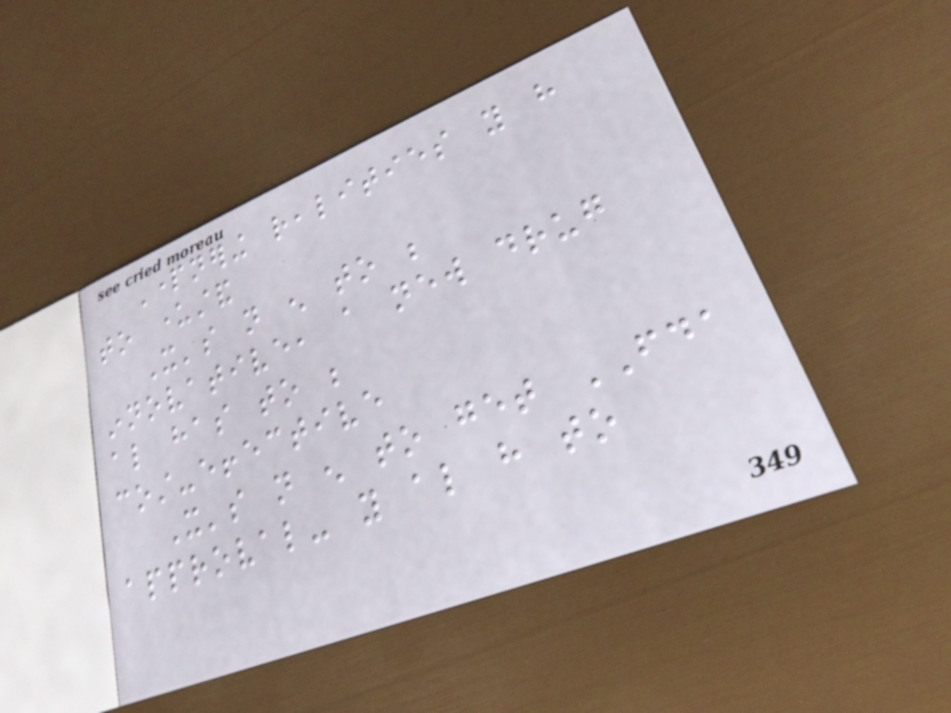Partnering realities you have
to understand
It's not enough to be
innovative, a new drug
also has to be
cost-effective
It's not enough to get FDA
approval- you also have to
